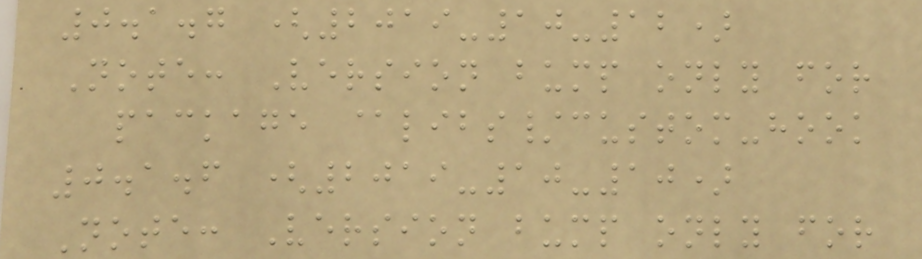0.1.7 (2019-10-12)
Note: Version bump only for
package @libs/custom-hook
0.1.6 (2019-10-10)
Note: Version bump only for
